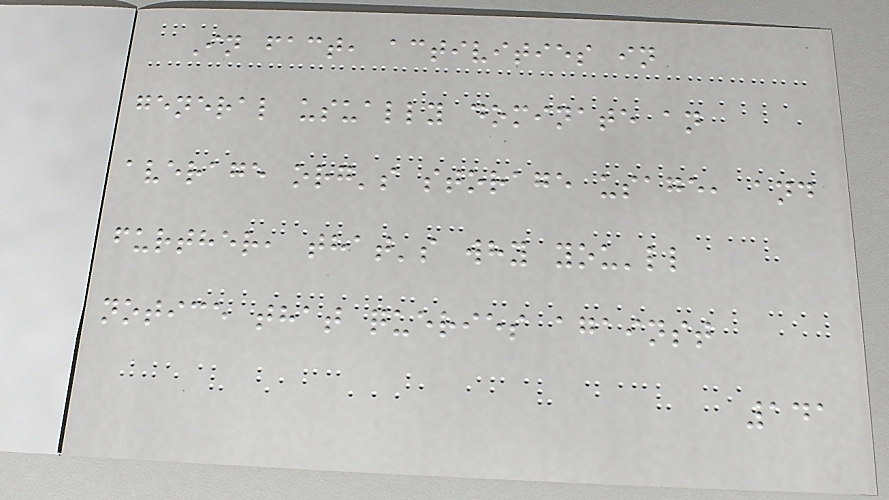In fact, activities in
general usually dominate an
average org's storage usage, and
further, that's why you'll
notice that queries against
141
